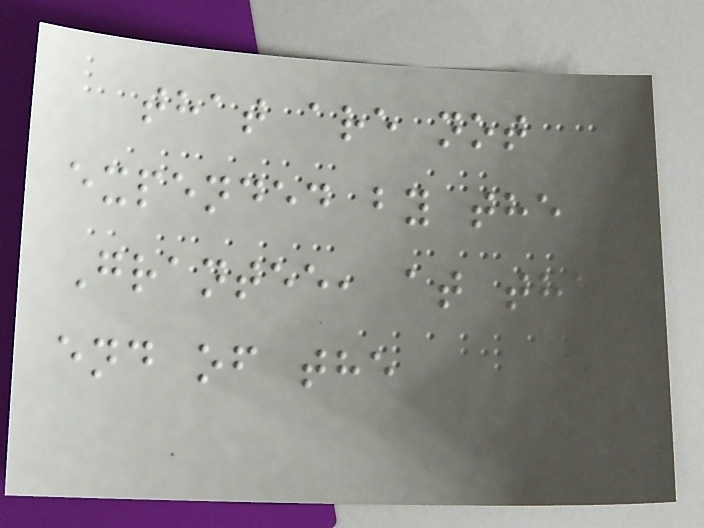that are not
expended by the
Grantee, at the
end of the
